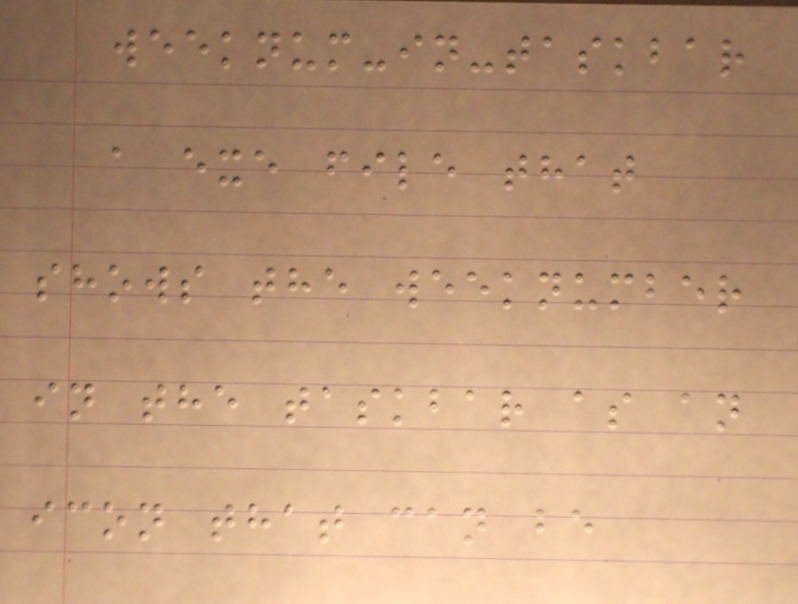weeknum-in-taskbar
a exe file that
shows the weeknumber
in the taskbar as an
icon that can be
